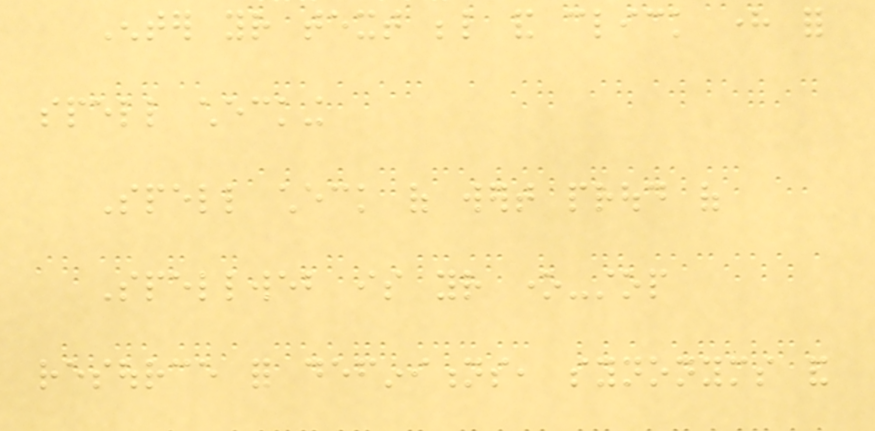Enter your text below and click here for
spell checking
Spell check of wert proud of
Spellweb is your one-stop
resource for definitions, synonyms and
